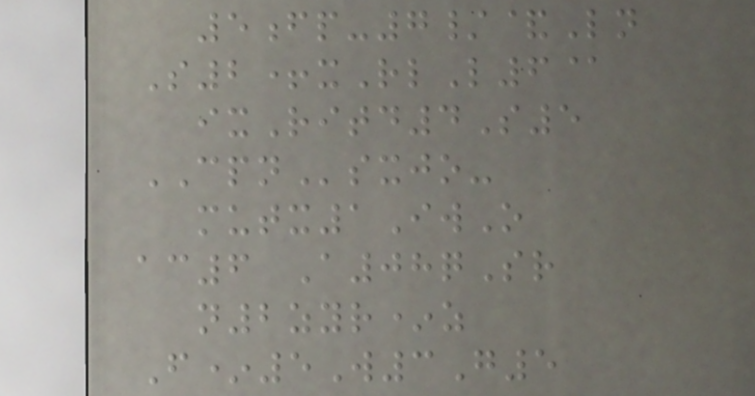5fp-7/&Ln
S2+xRlL6@
ixRitd4S5
CPNsxjo-
mutx1IwO
ac6 A08qSr
n2zyr*z
F*5W3G5
